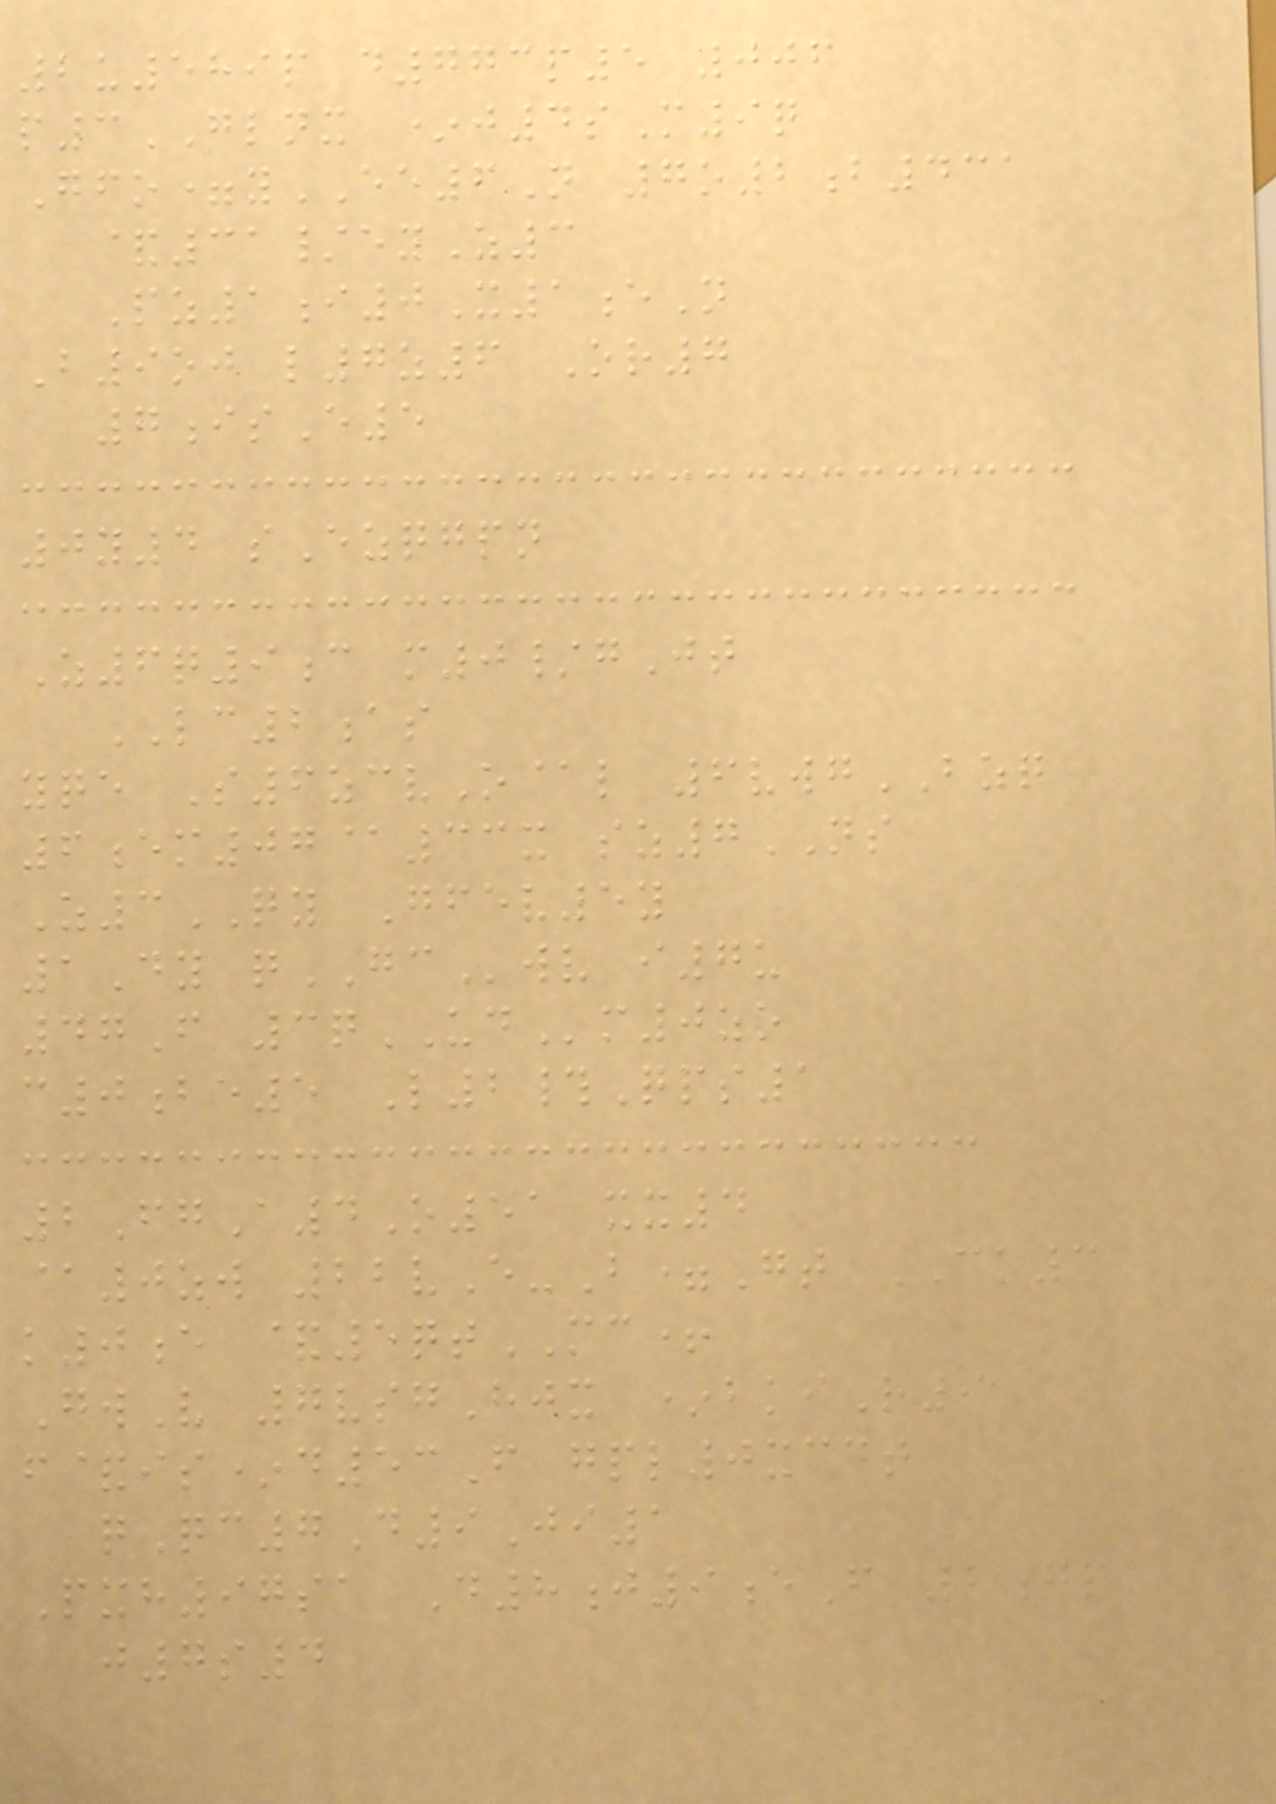2u589p d773p5 006
p3GLNX *j4sM9q
Gfo=yEE6N 7o2b431
&31/eyZ3
Pz1i0X1eN
B9oj l7z6 Or7
7isE5
0y4 sEzqgpn
Z6q9c m0/gJt
LC2as
yqe S6zcvO@l 6vwgBZQ
6em07@33x sz7NS
Z3QY Gfev5y
1Dy qGCwv i7u
47F 3qUDm0zo
c0be5 L2#Qps1
2FgA4O51 xx4
@0zw 22vE-B=Gt CK3
k0e &5qtMC+
GwV 7vsgHjx *bkiR9
f&is*d53F gpl0xcdt
qQc7D9Ji1
Pxh97sa D8j9eF 2gp
j7s4
